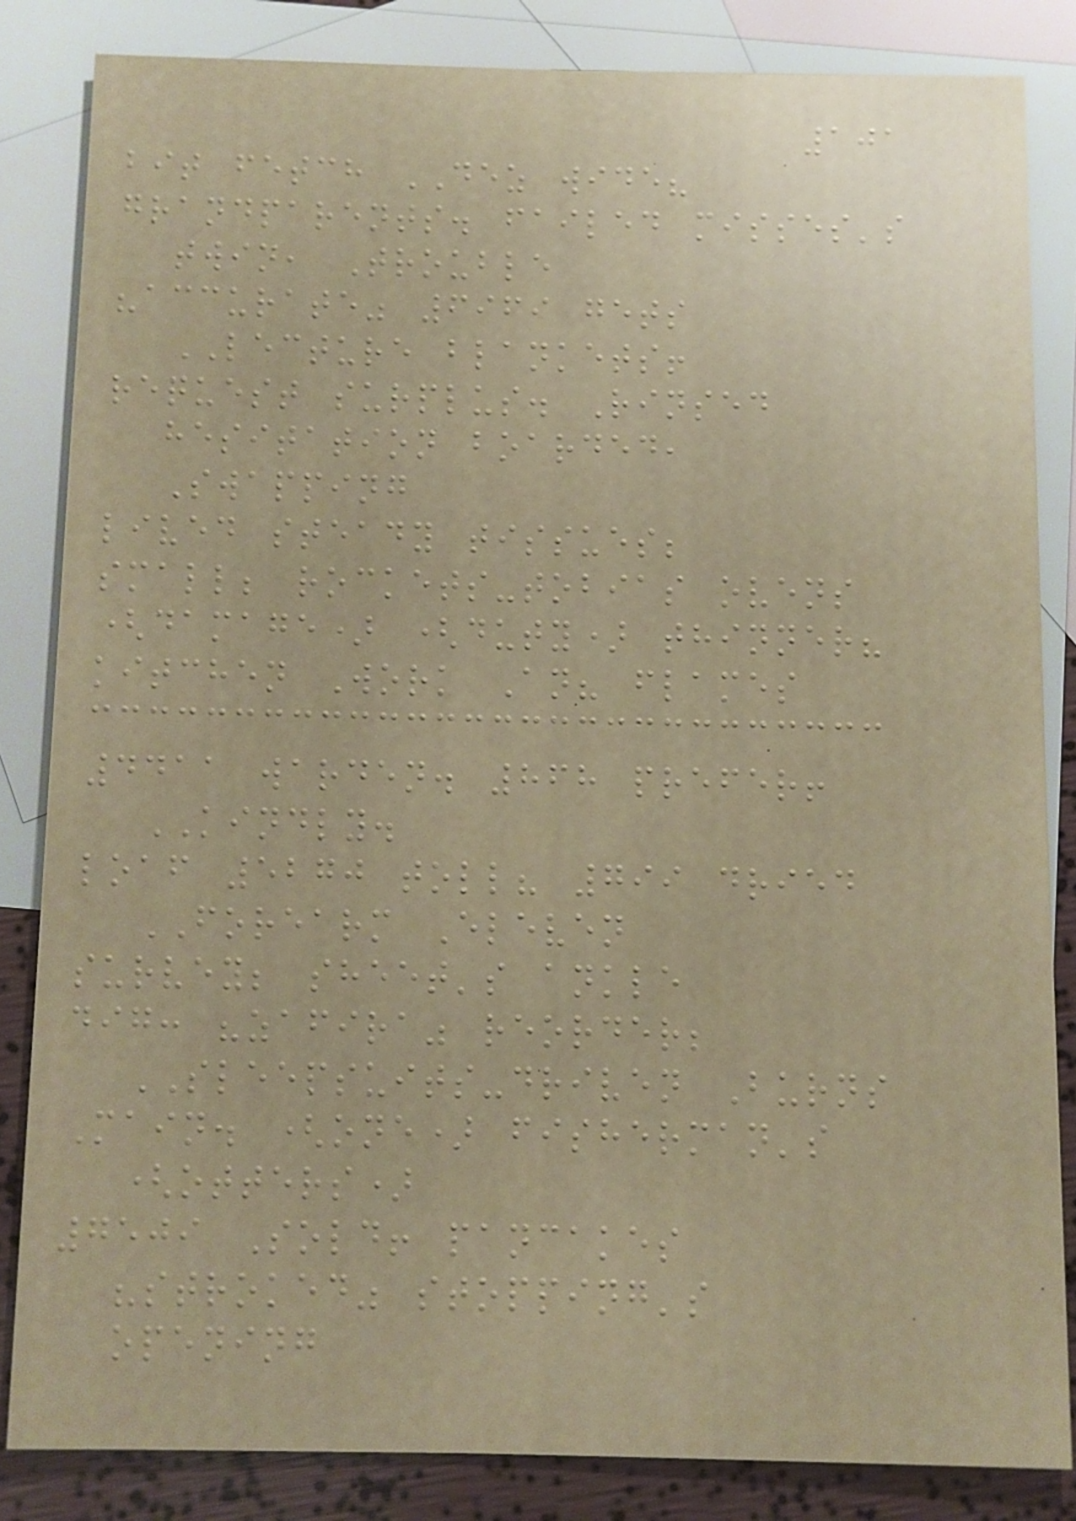101
bit fetch DEZ wide?
grandparents. failed misses's
twin, Trouble
"accurate" 6969 gets
LECTURE blankets!
request surplus. Rinsed
hesitation boarded,
Swapping
lived steady tissues;
small; rockets-tobias ovens
(damage) (duty) thinner?
kitchen Work An? flames
4411 warden. 868 prefer!
KINDLY.
loaf 5270 toll? 799 dried
FOREARM Eleven
survey; sheet's ankle
dig: "zafira" reorder;
SLEEPSUITS-driven Burns
Main. (one) fisherman's
(otters)
7509 Sold! pancakes
"stroked" stopping's
opening
